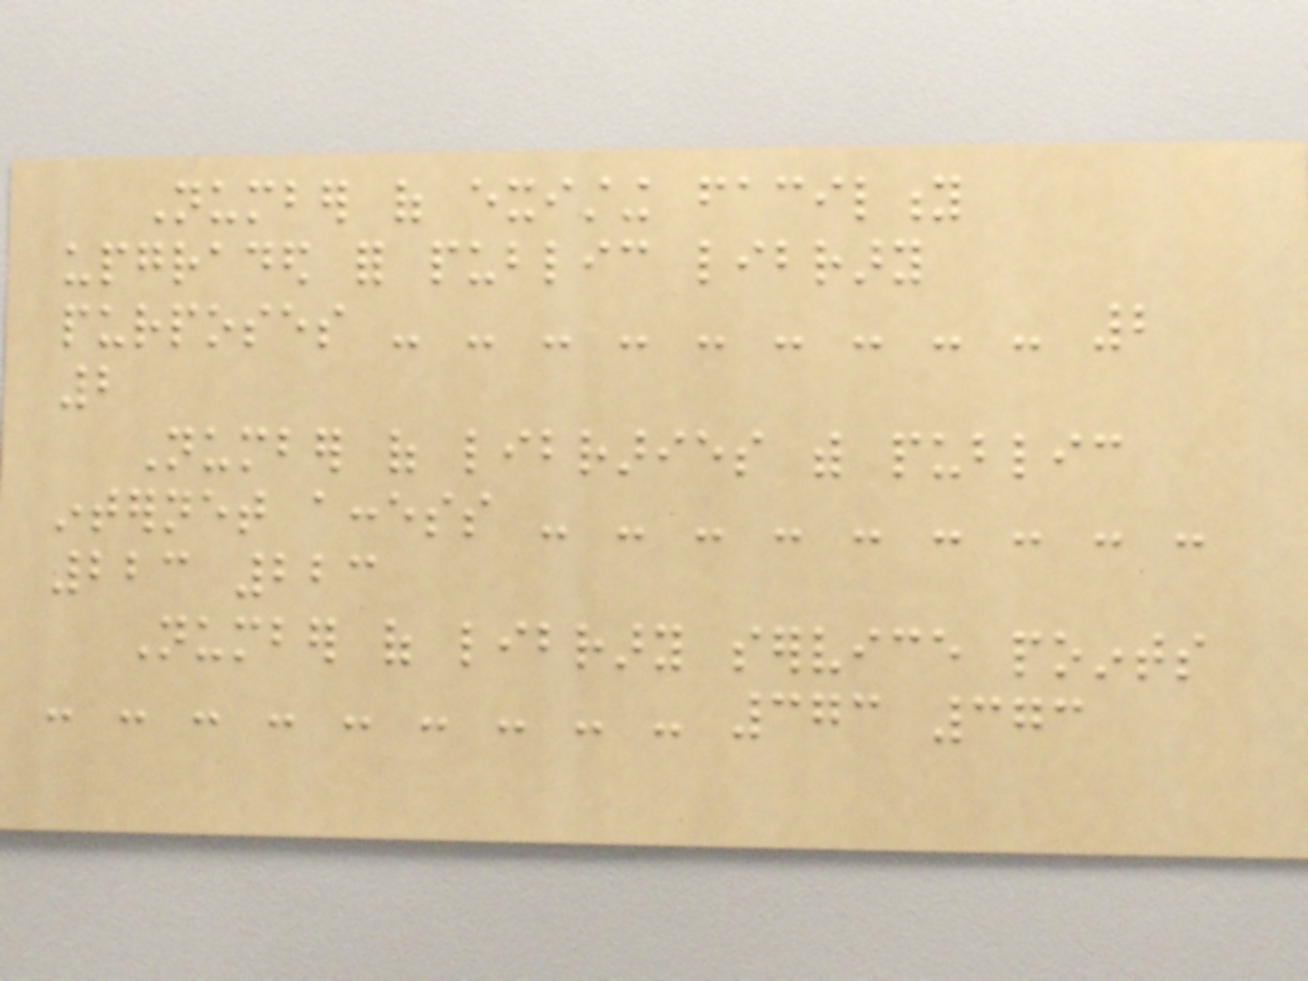Number of existing facility
upgraded for public library
purposes - - - - - - - - - 2
2
Number of libraries with public
internet access - - - - - - - - -
223 223
Number of library service points
- - - - - - - - - 373 373
